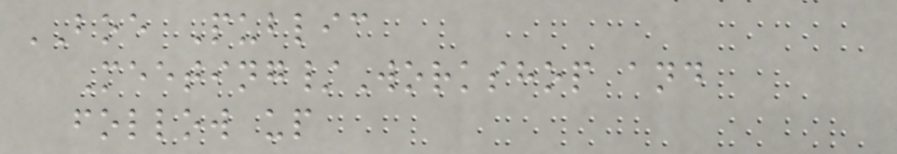BOE Public
Meeting/Workshop and
follow up
